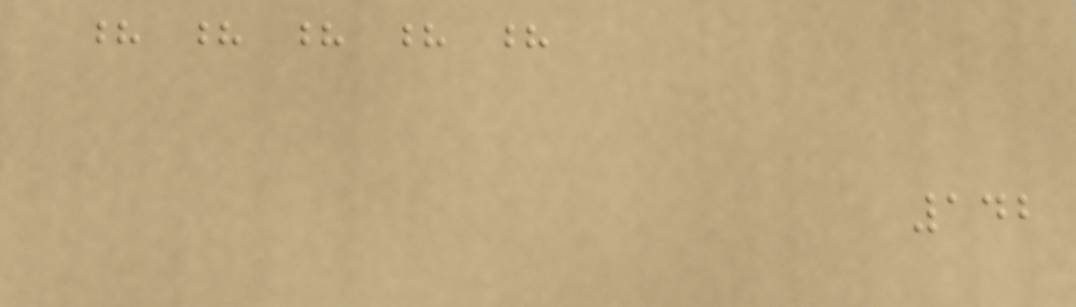? ? ? ? ?
142
